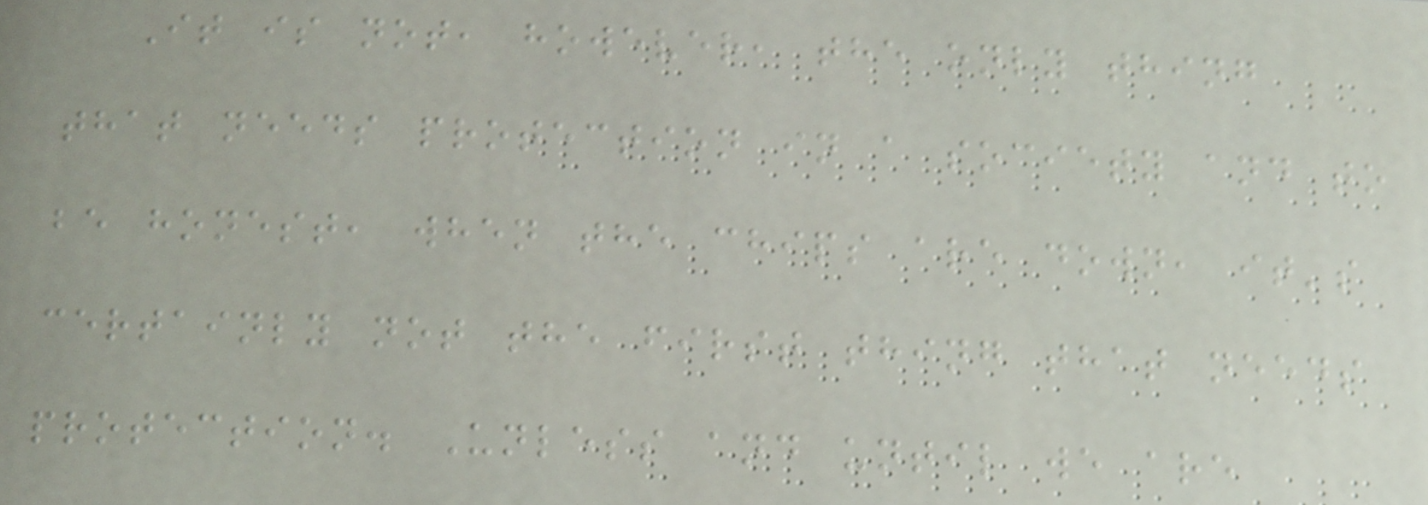It is not, however, the only thing
that needs protection in a society and to
be honest, when the chips are down, it's
certainly not the first thing that needs
protection. Unless and until we are
